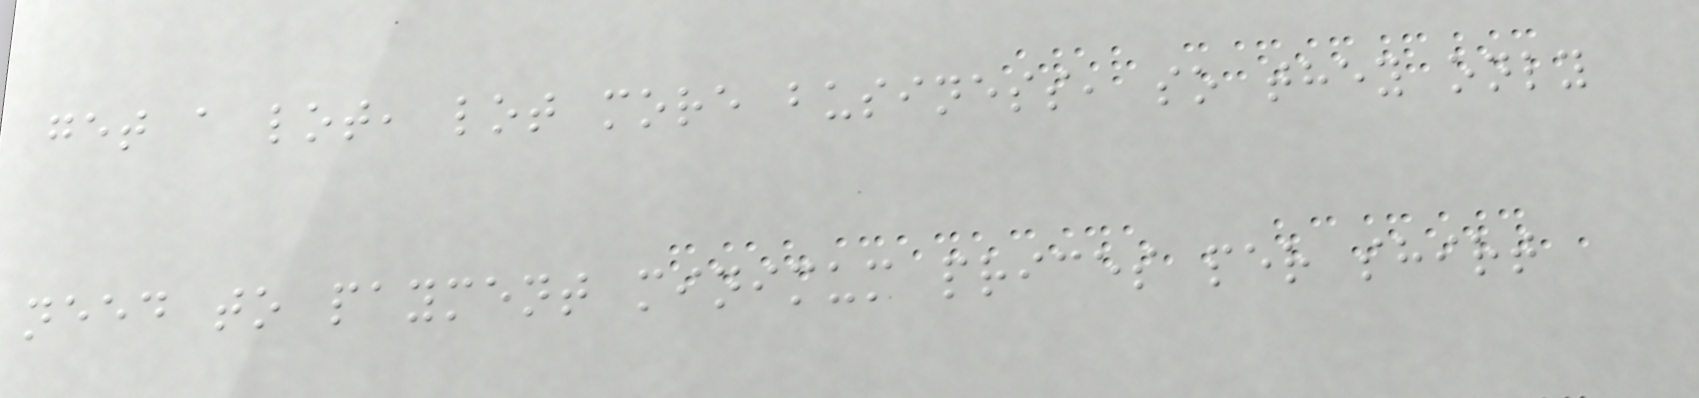get a lot, lot more business, so they only
need to payment minimum prices per shirt
